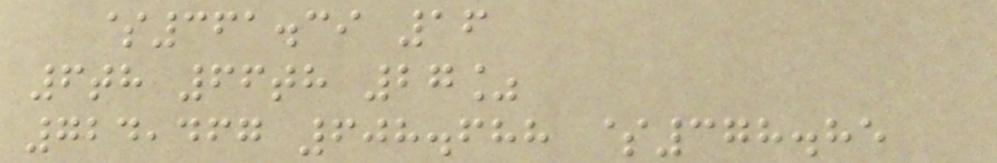$361.39 16
6th 66th 27%
724,467 608.688 $378.85
